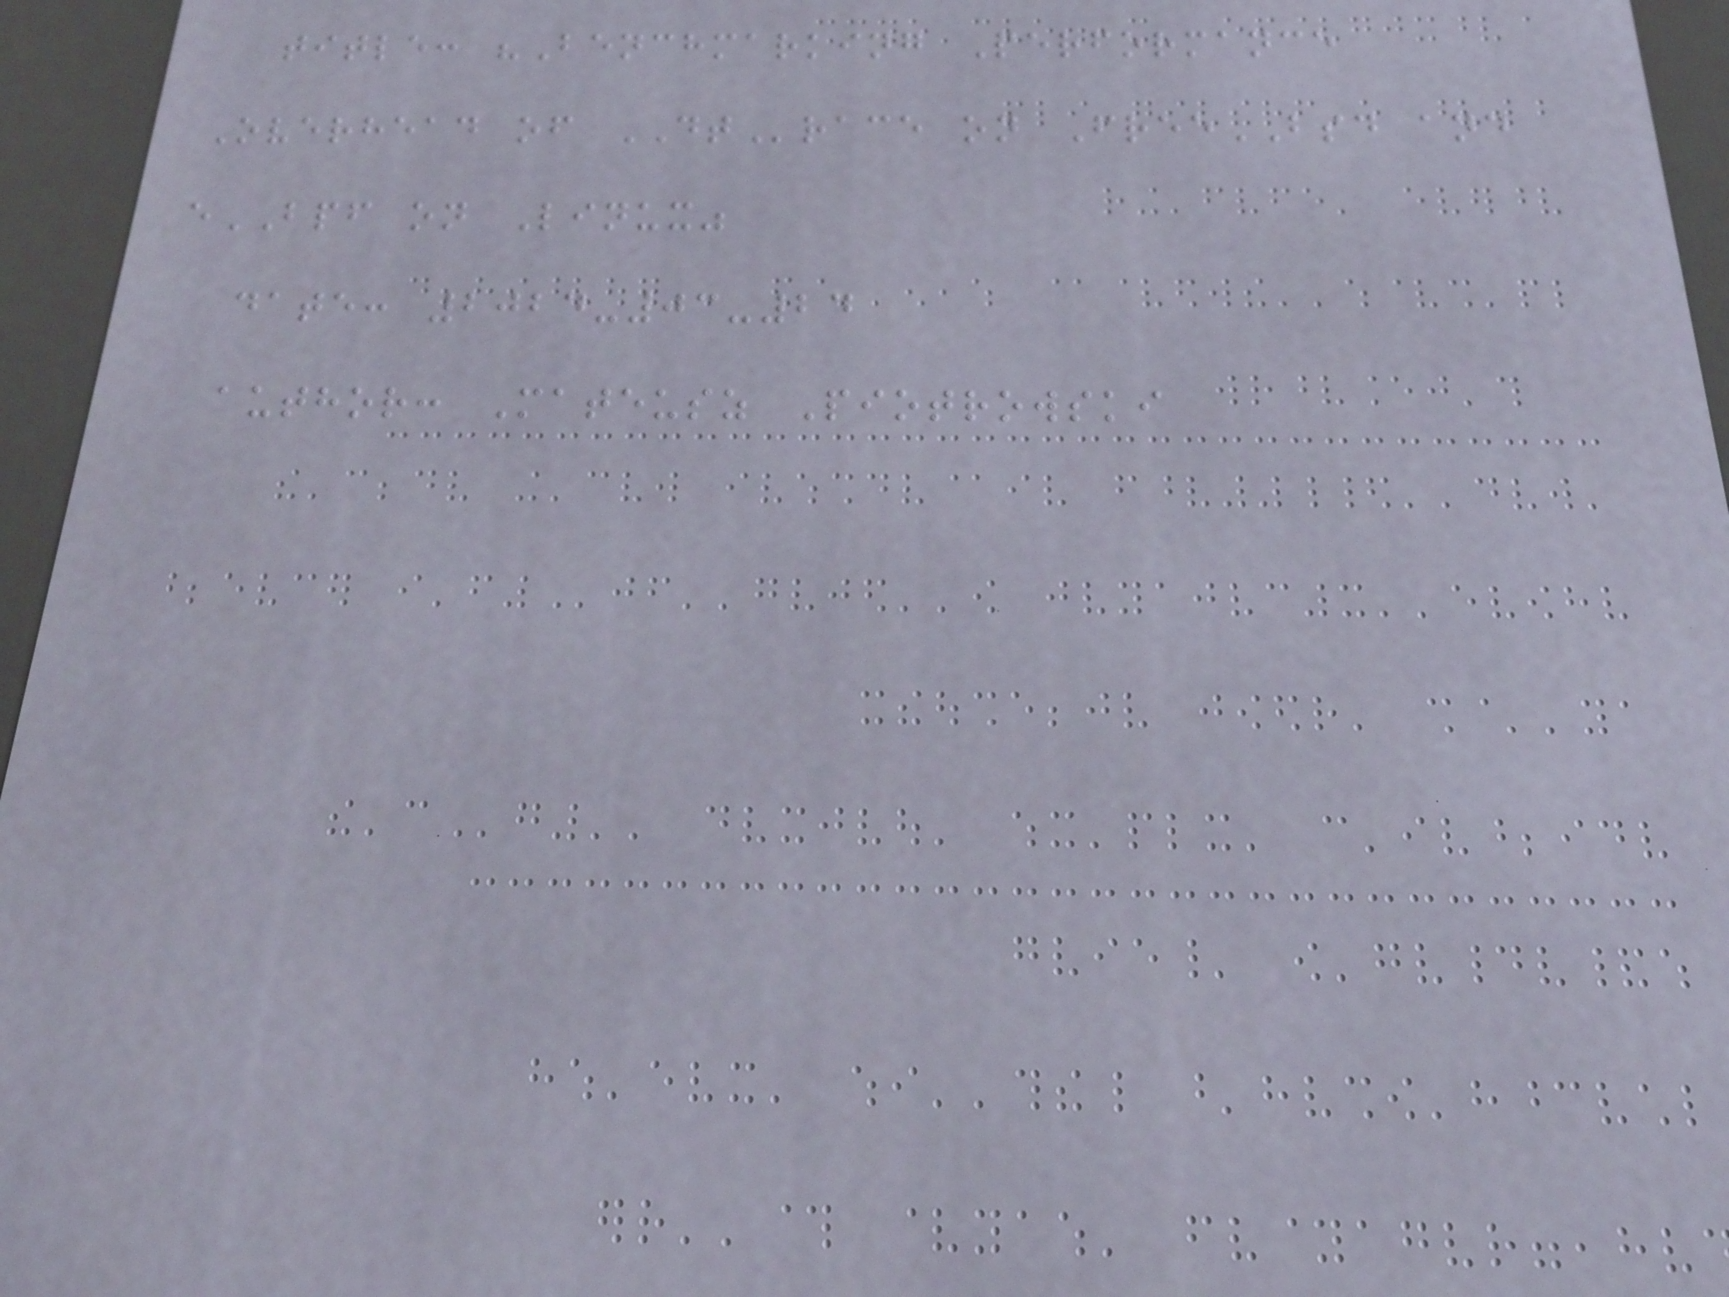title: "Benchmarking Performance
Overhead of DTrace on FreeBSD and
eBPF on Linux"
date: 2024-03-24
author: Mateusz Piotrowski
